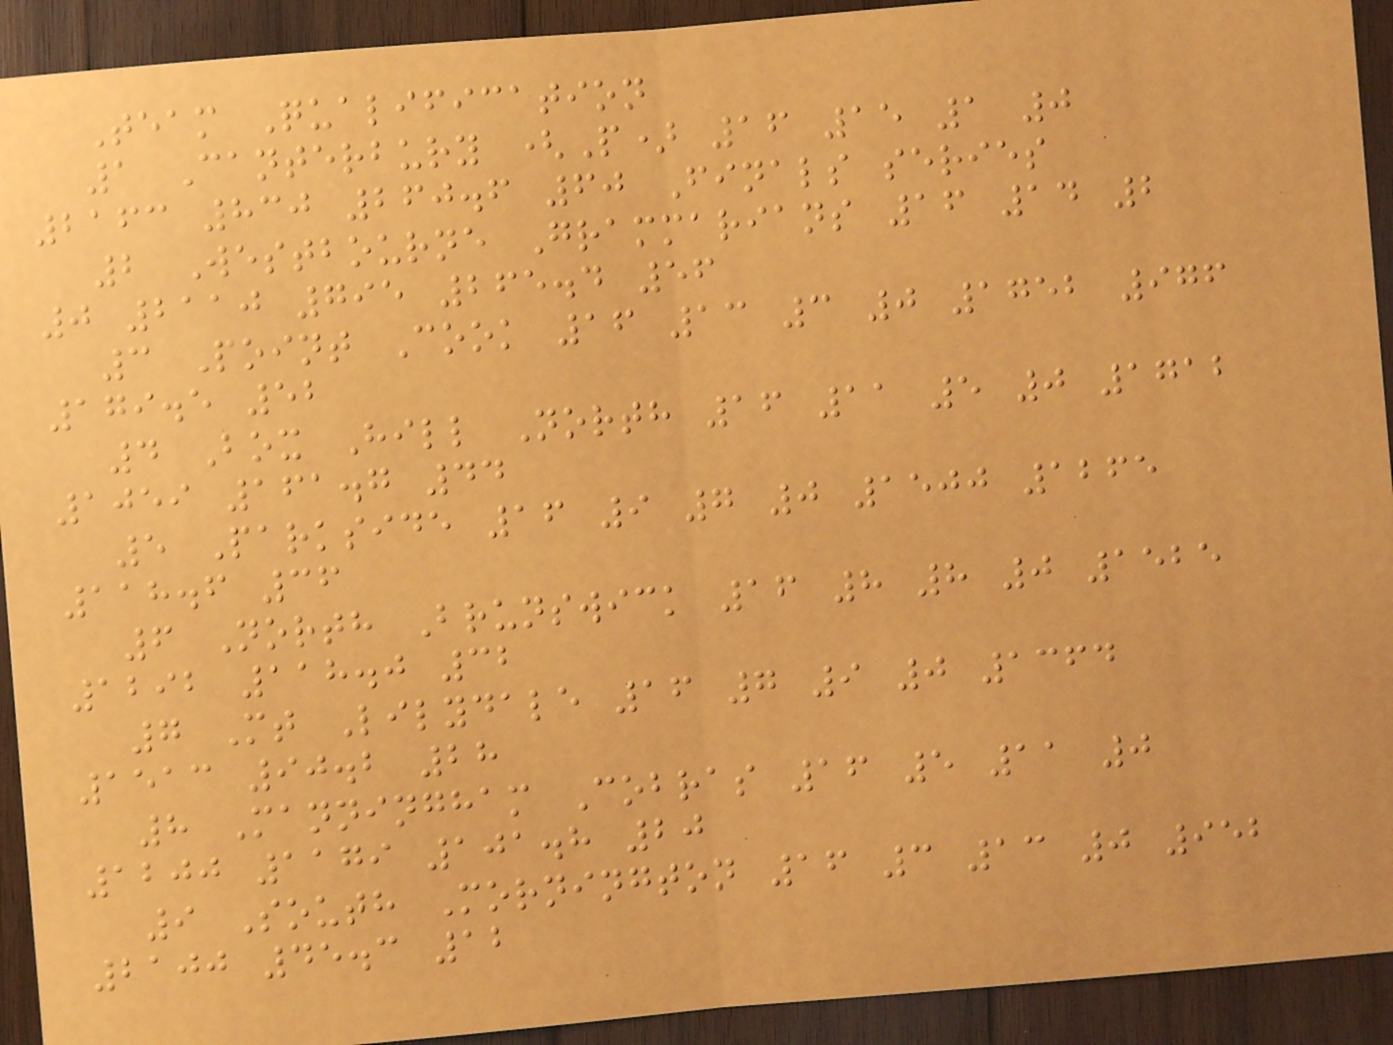Team Qualification
1 Canterbury (P) 16 15 1 0
2163 830 260.6 60 Finals series
2 Westbourne Grammarians 16 14 2
0 2110 795 265.4 56
3 Point Cook 16 13 3 0 1752 976
179.5 52
4 Box Hill North 16 11 5 0 1712
1059 161.7 44
5 Parkside 16 9 7 0 1500 1265
118.6 36
6 North Brunswick 16 8 8 0 1525
1292 118.0 32
7 Mt Lilydale 16 7 9 0 1364
1513 90.2 28
8 Manningham Cobras 16 5 11 0
1200 1179 101.8 20
9 South Mornington 16 3 13 0 952
2100 45.3 12
